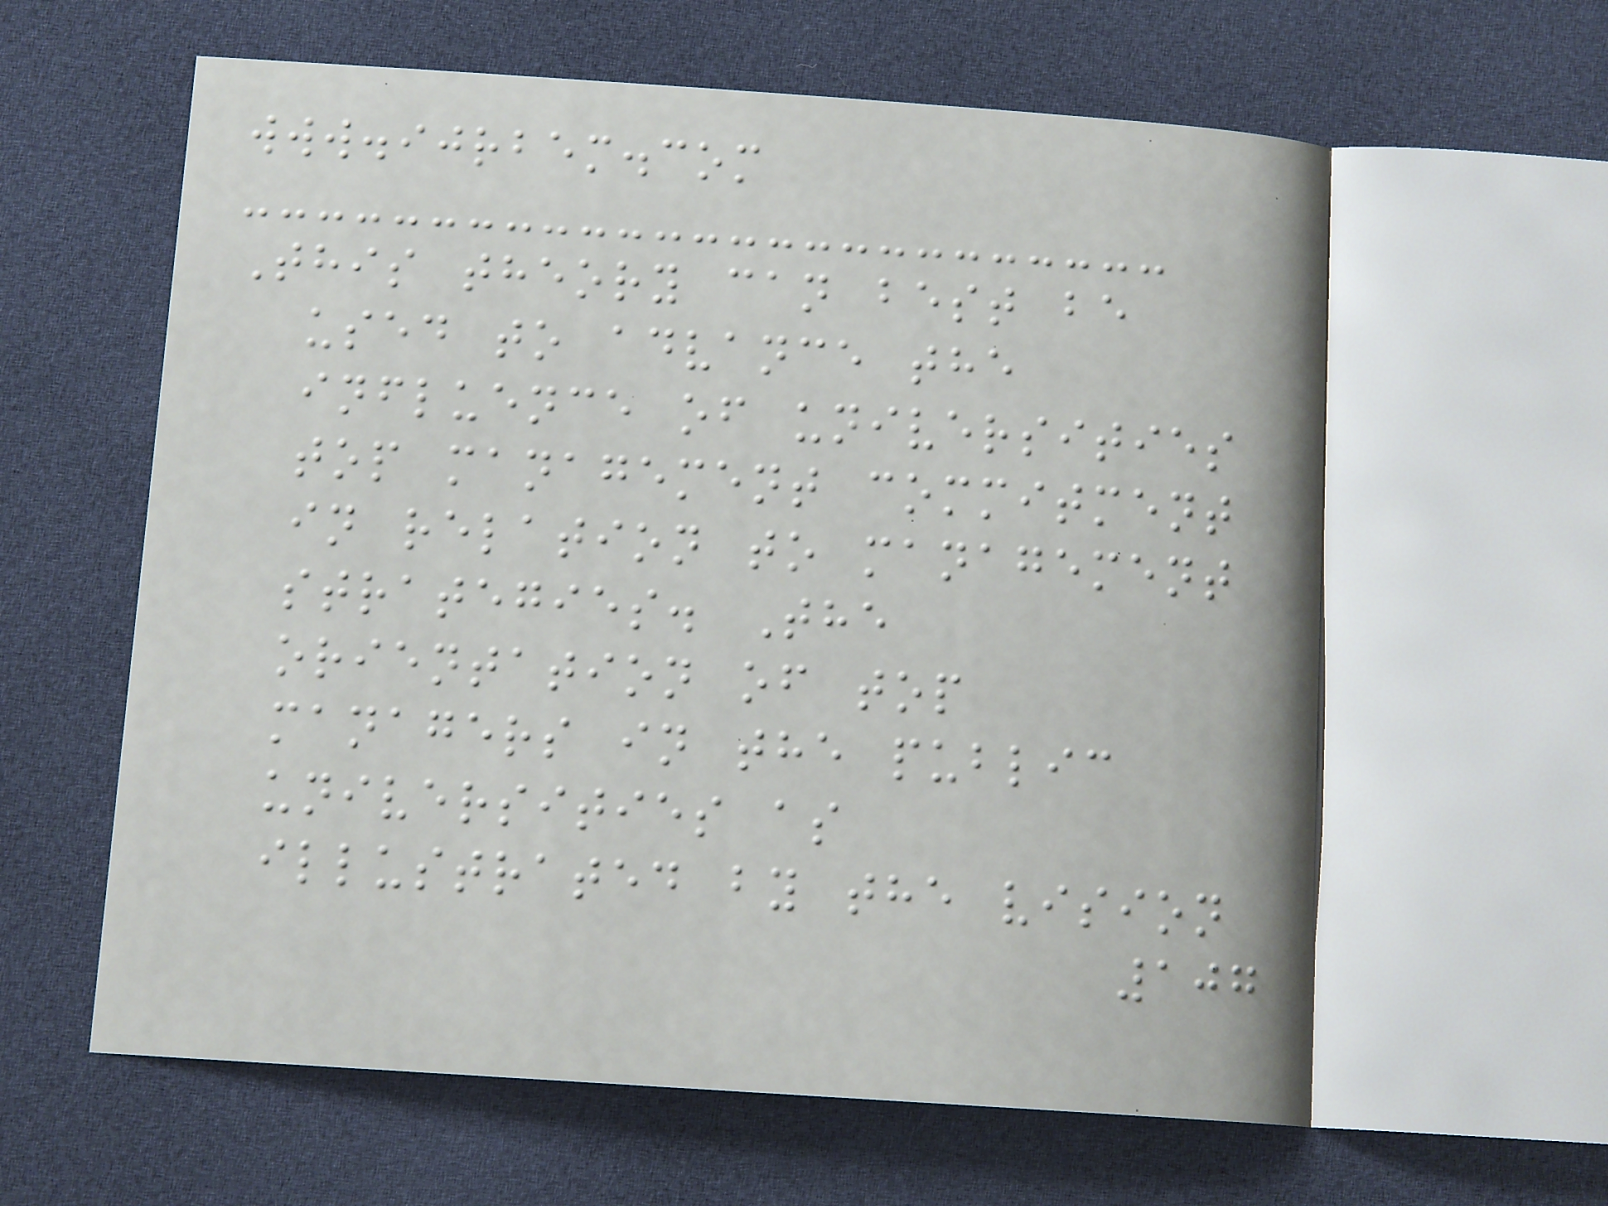www.ijrbem.com
This theory can best be
used to advance the
influence of universities
top management commitment
in relation to management
strategies. The
orientation of top
managers in the public
universities as
illustrated by the vision
107
